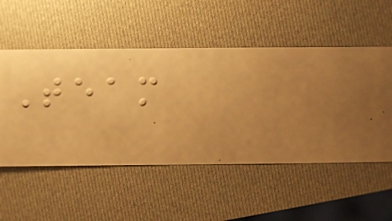Team
